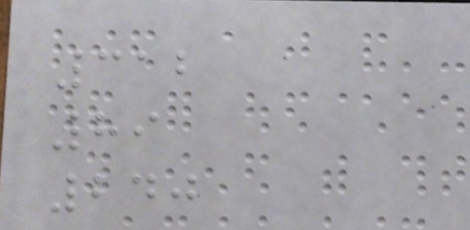312
89
240
